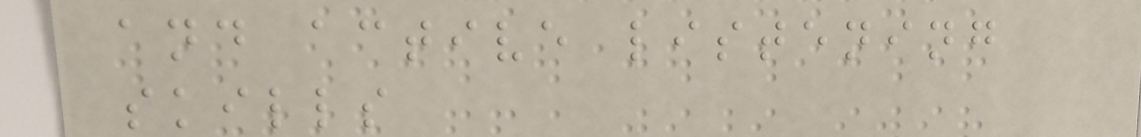and active listening
skills
